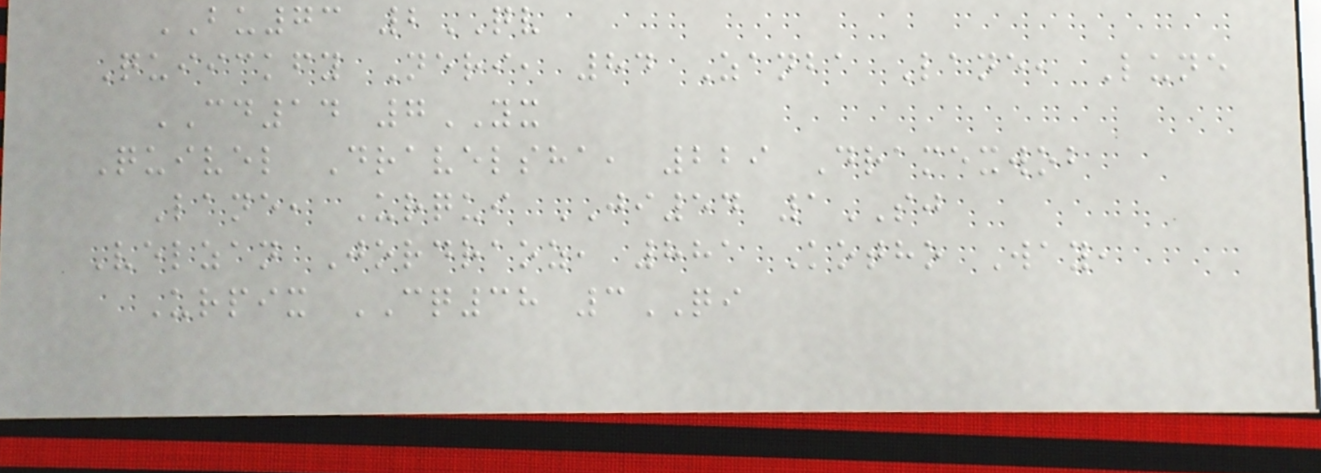BU73 2QV
Quiickfy Neri, 84 Zanba Lane, Lune
CD14 7YX
Quivel Dravelsha, 229 Dramexwob
Lane, Urqui JI54 1SJ
Velzan Jordraoz, 881 Kotho Way,
Urpix CQ38 3QI
